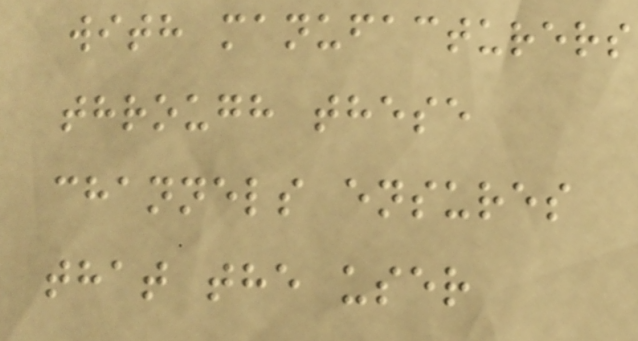with manufacturers
through these
channels ensures
that the user
